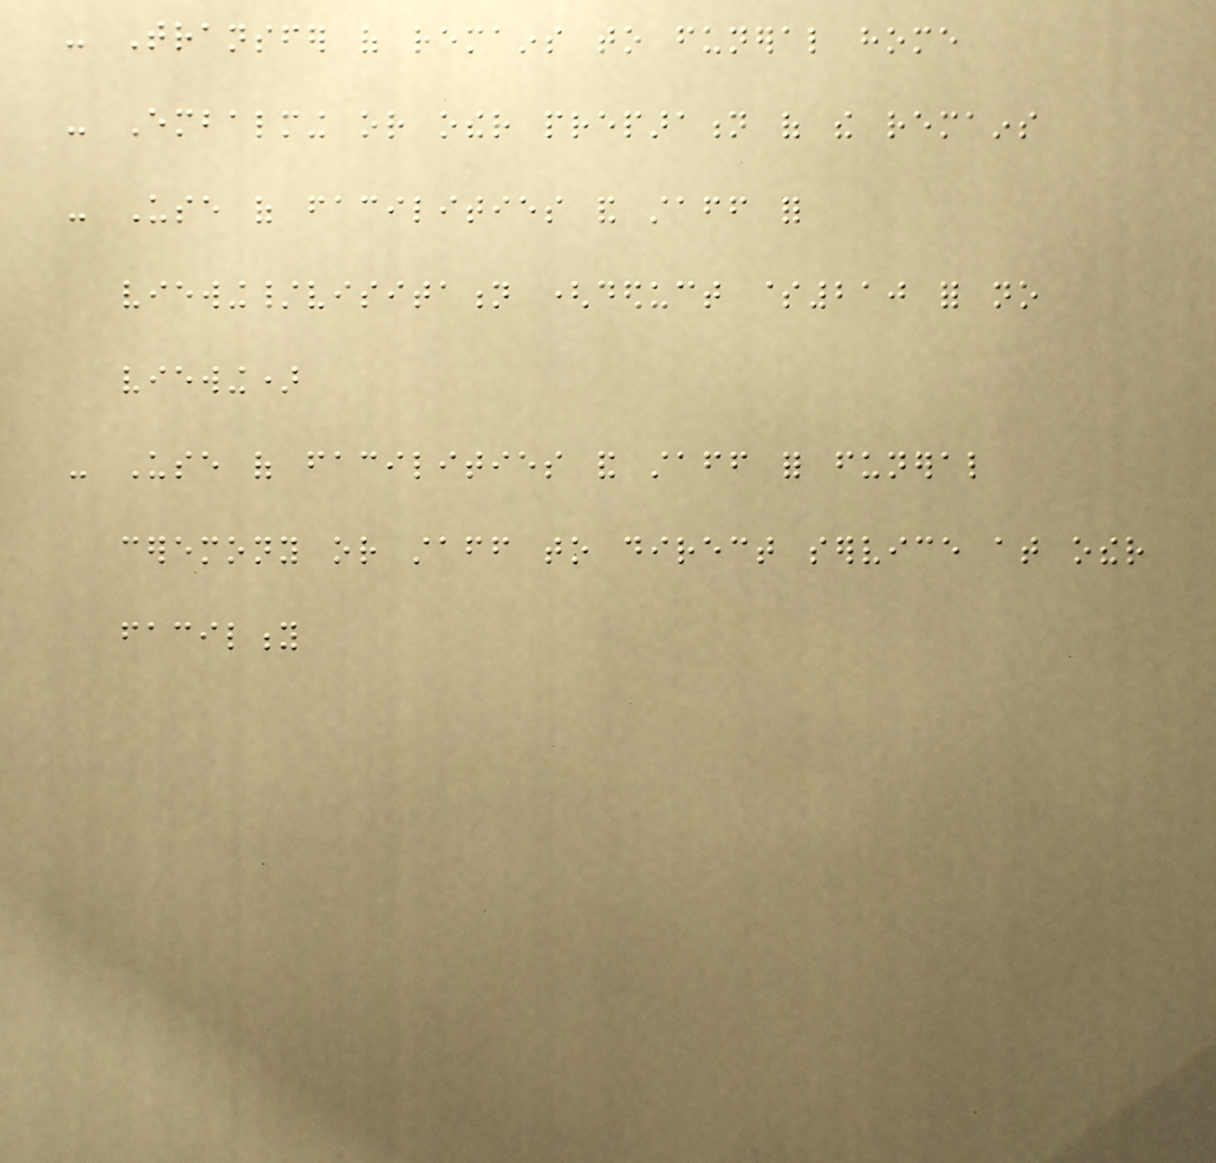- Transfer of remains to funeral home
- Embalming or other preparation of the remains
- Use of facilities and staff for
viewing/visitation (deduct $210 for no
viewing)
- Use of facilities and staff for funeral
ceremony or staff to direct service at other
facility
